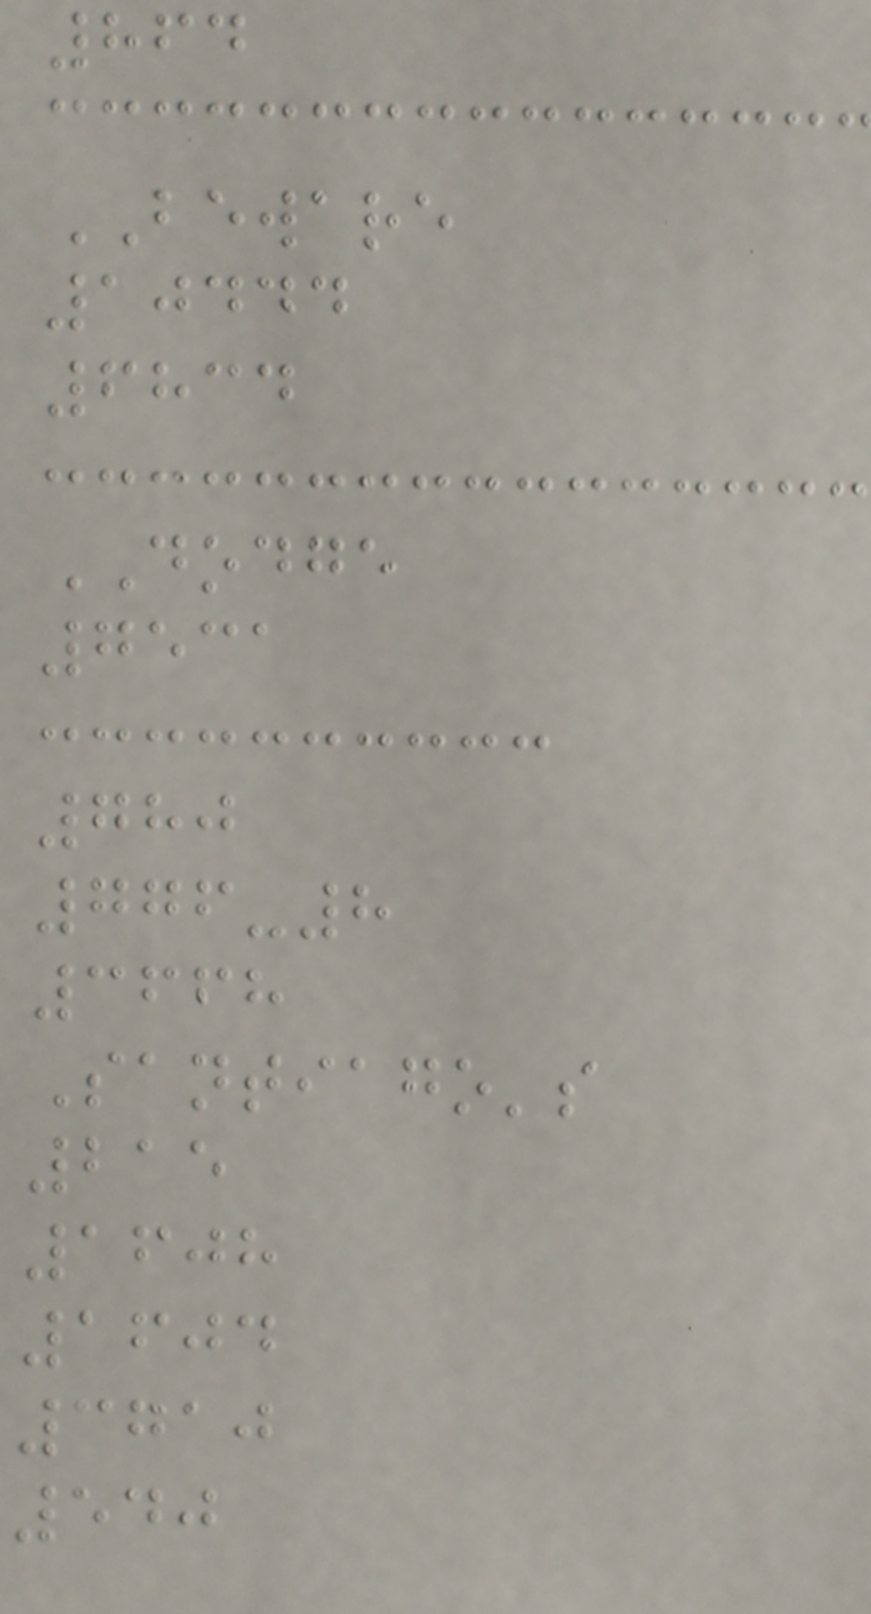864
BEWARE
10444
6834
DODGE
7531
780
776-8
3668
Santiago's
215
1608
1604
3710
540
